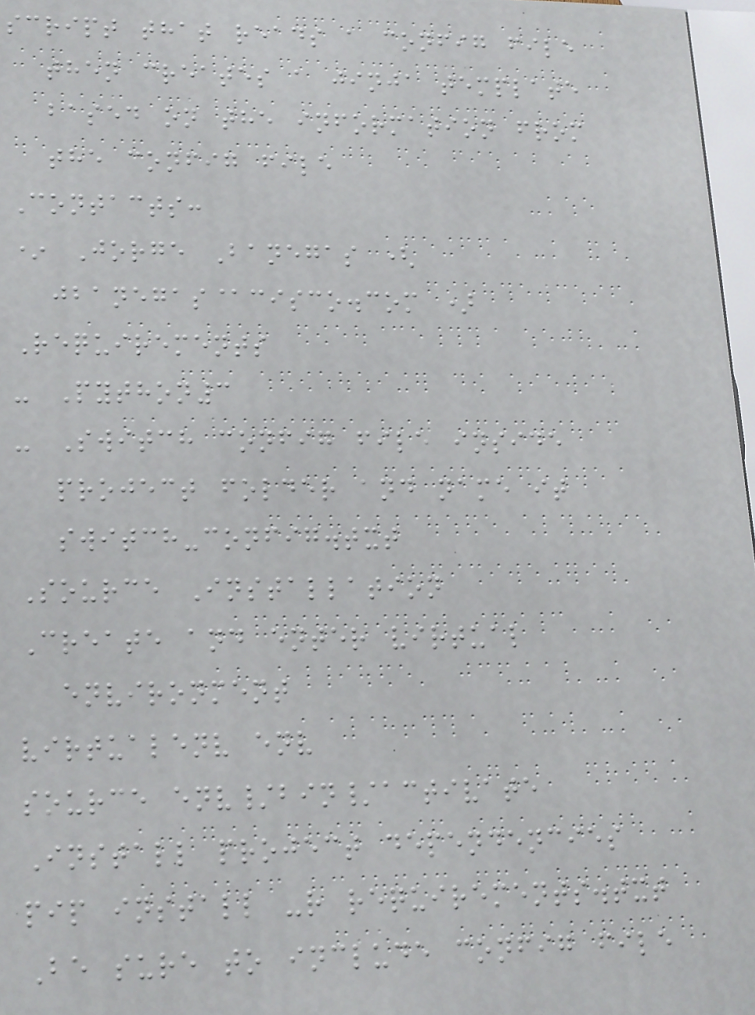script that reads a config file
then creates a jinja template
based on the information from
the config file
Contacts:
* Jorge Banegas (
jbanegas@cisco.com )
Requirements
- Python3
- Switch config file inside
project folder and name it
switch-config.txt
Source Installation
Create and enter virtual
environment
virtualenv env
source env/bin/activate
Install project dependencies
pip install -r requirements.txt
Be sure to include config file
